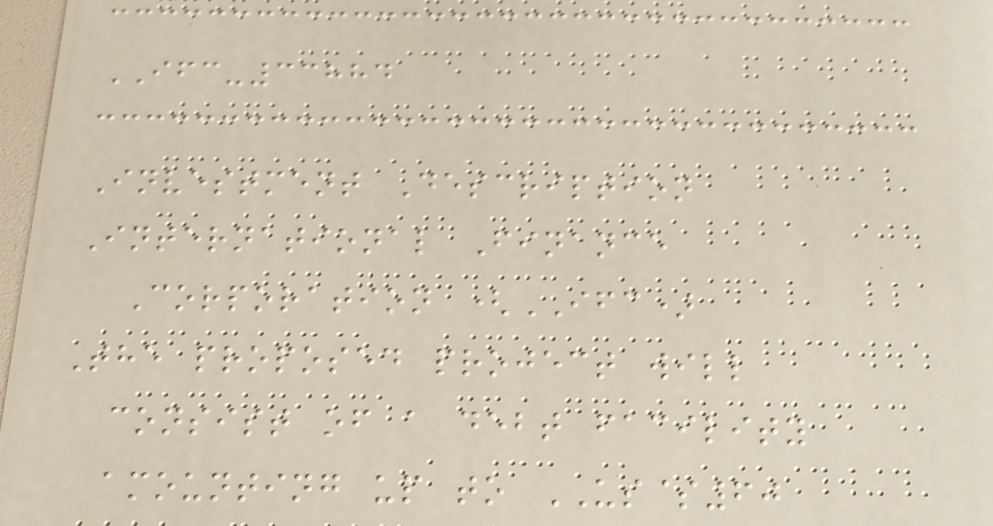IFC-33884
Investment Description
International Finance
Corporation (IFC)
The proposed project will
consist of a debt facility
amounting up to US$60
